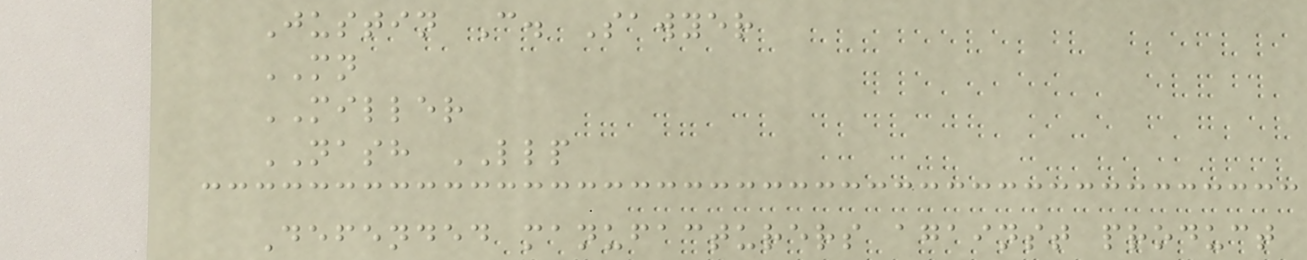Justin C. Sawyer
MN
MILLER
NASH LLP
Defended manufacturers against product
